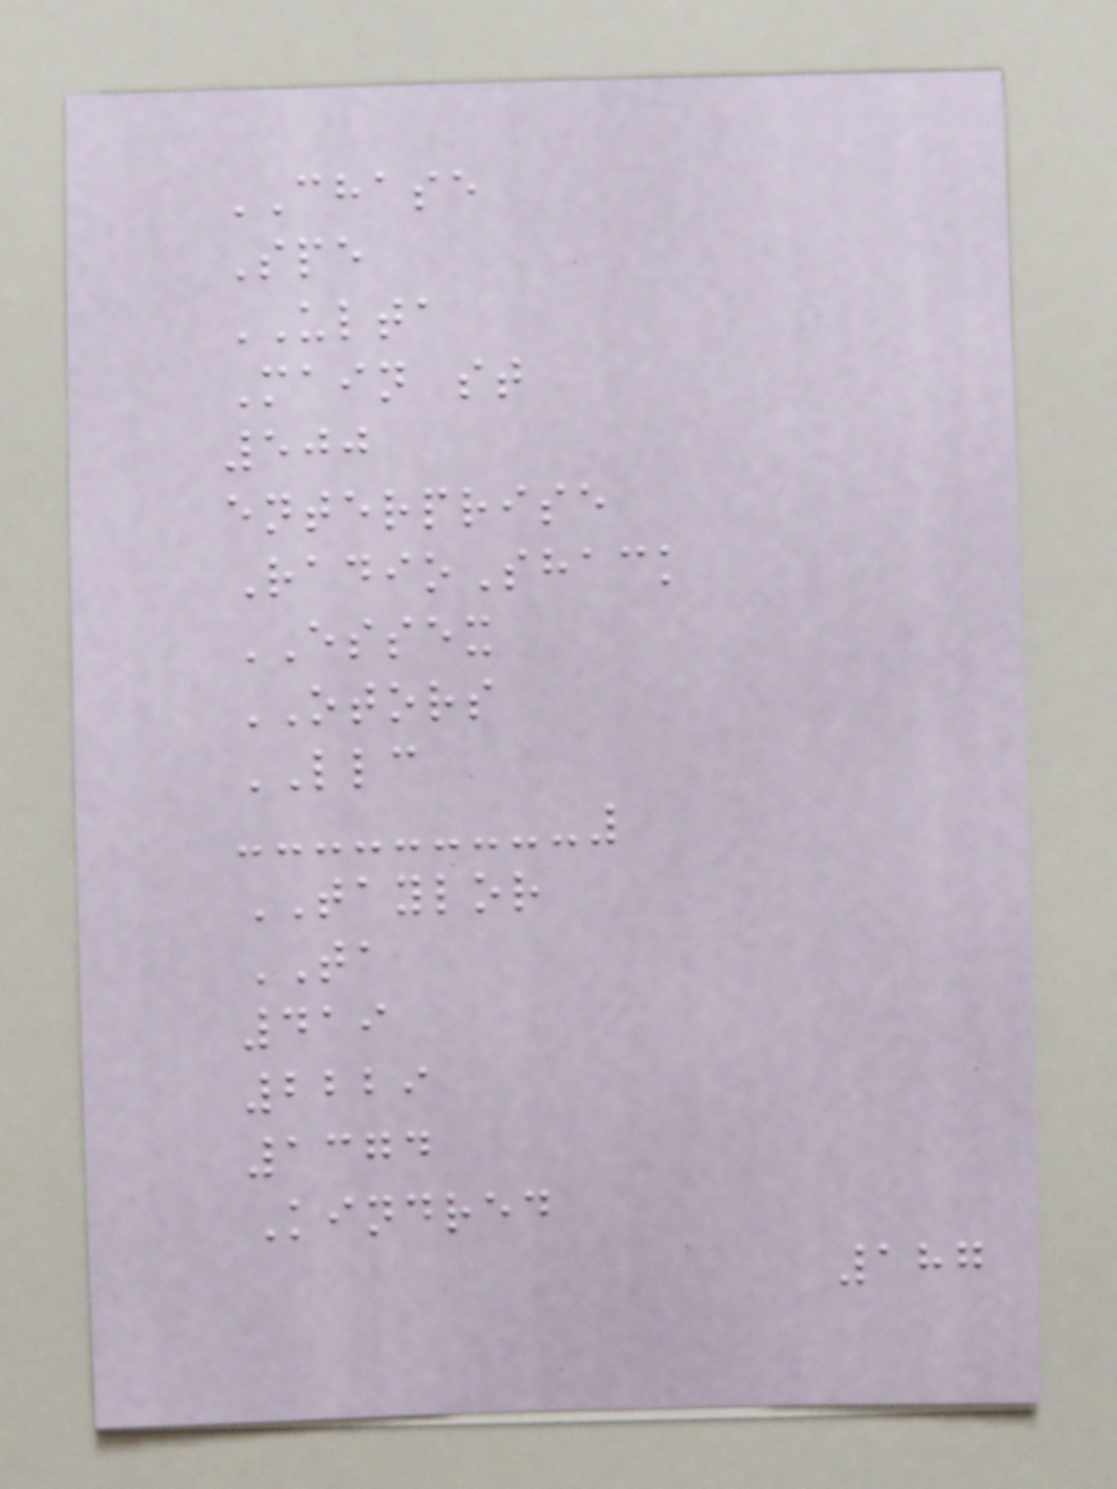CHASE
Spe
ULTA
Main st
500
enterprise
RadioShack
ESSEX
OTORS
LLC
TAYLOR
TA
419
2229
1374
Kindred
187
